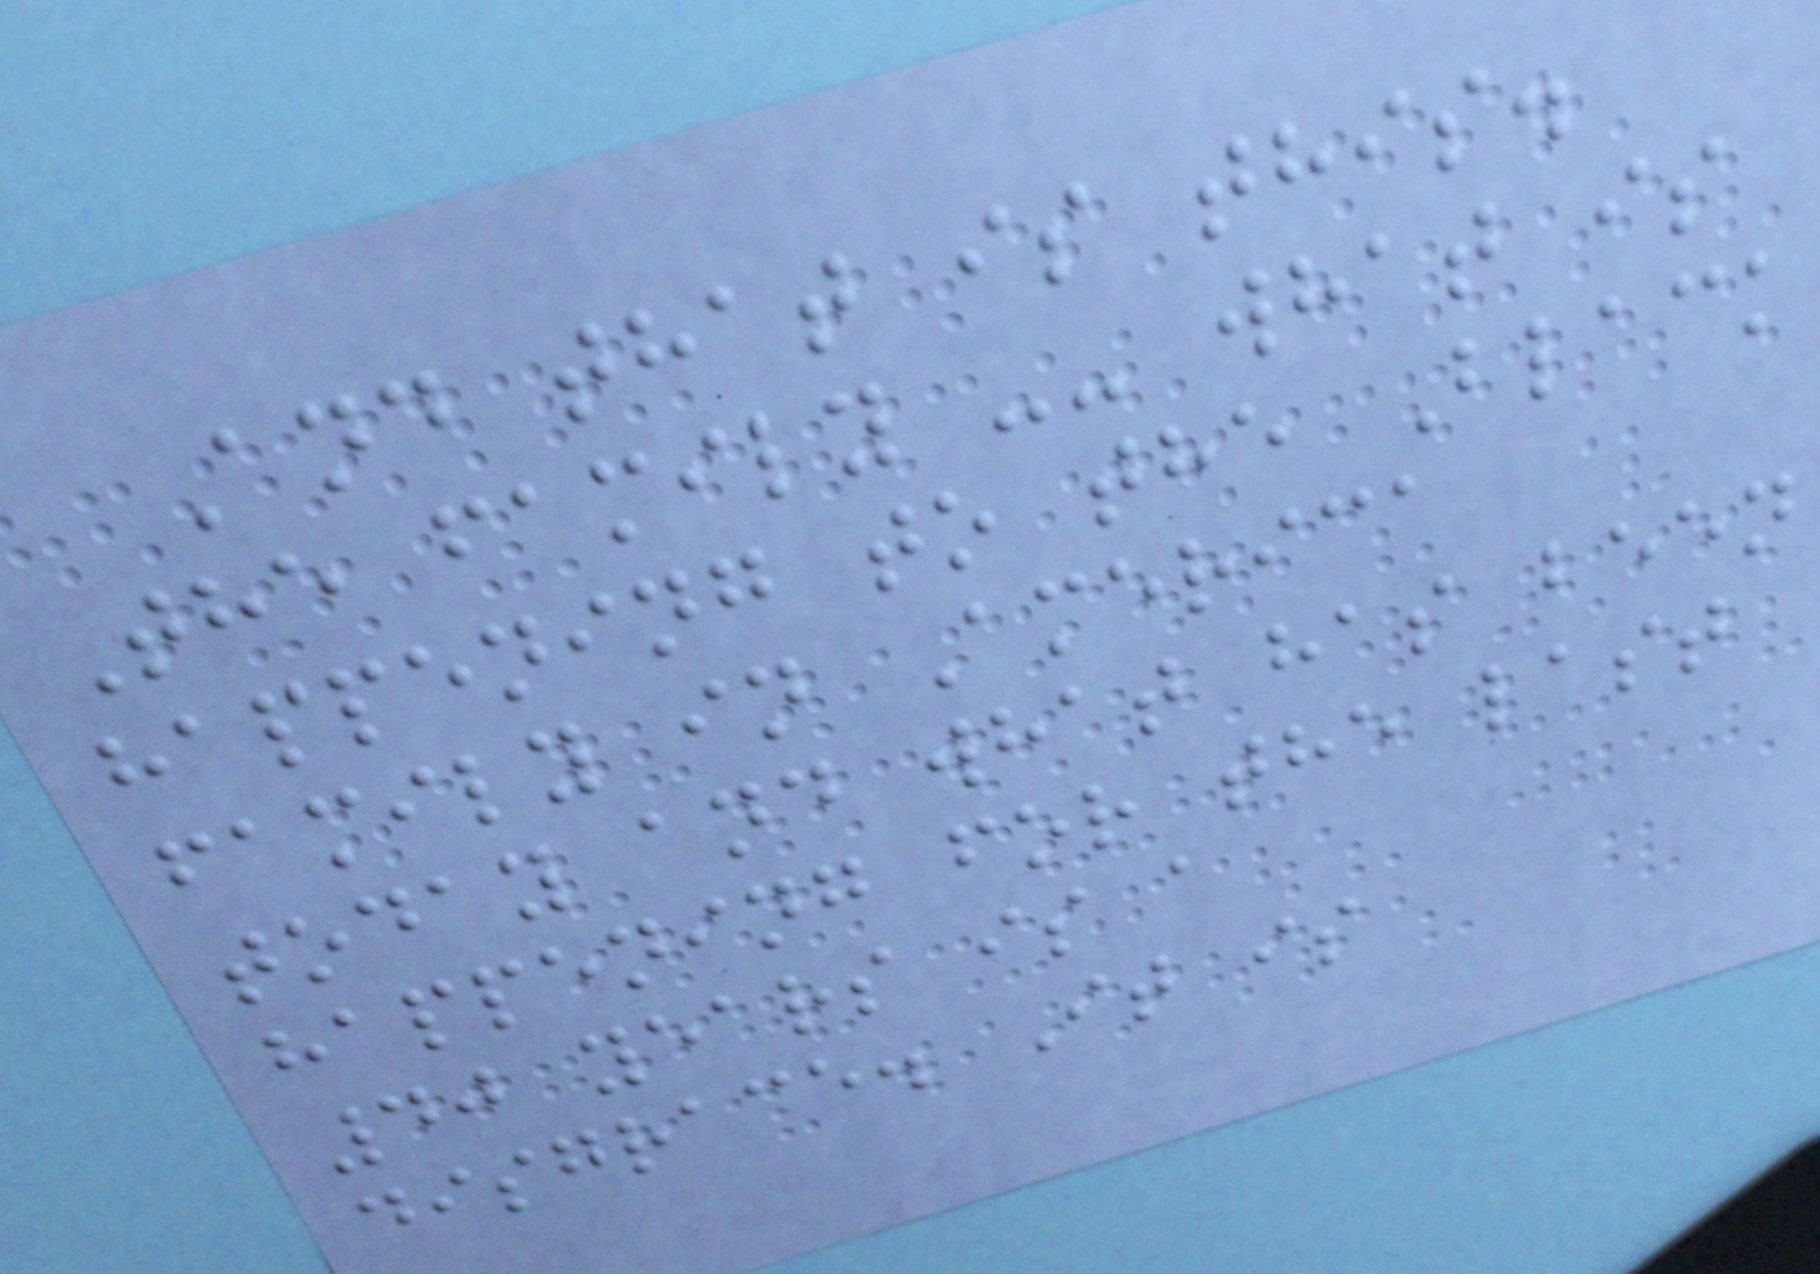And that is this.
The family -- what is
happening to the Black
family in America
today and what has been
happening for the last
40 years is a
disgrace. It is
